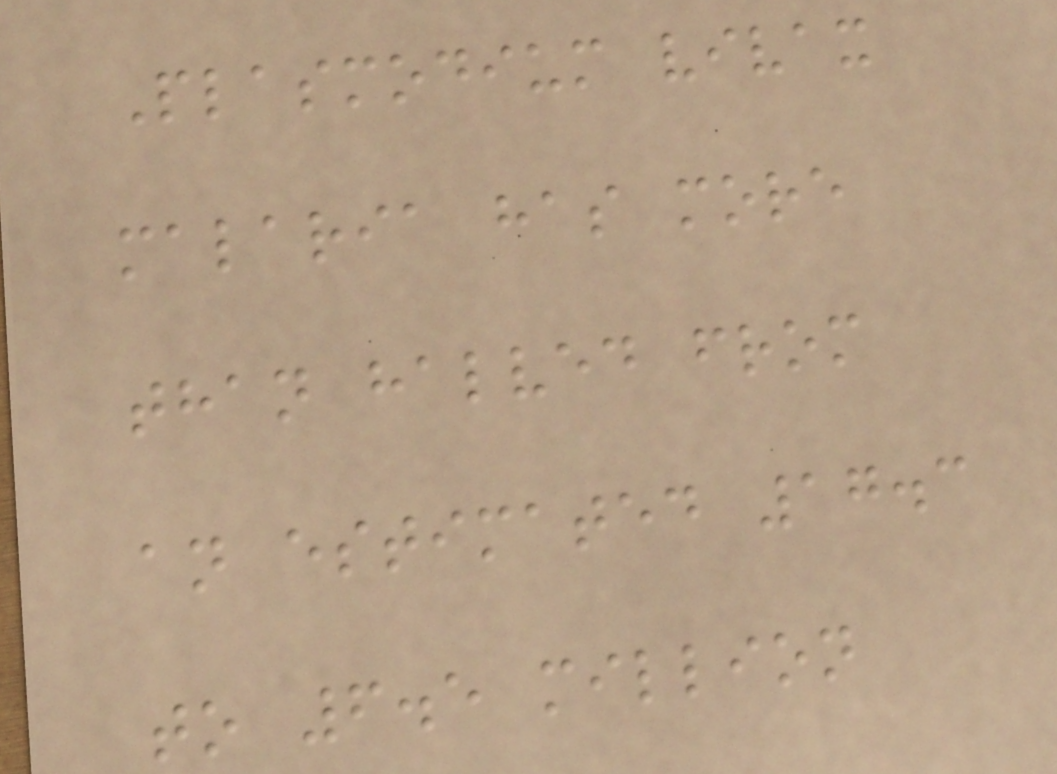Plasmodium vivax
malaria has more
than halved from
an estimated 17.3
to 6.5 million
